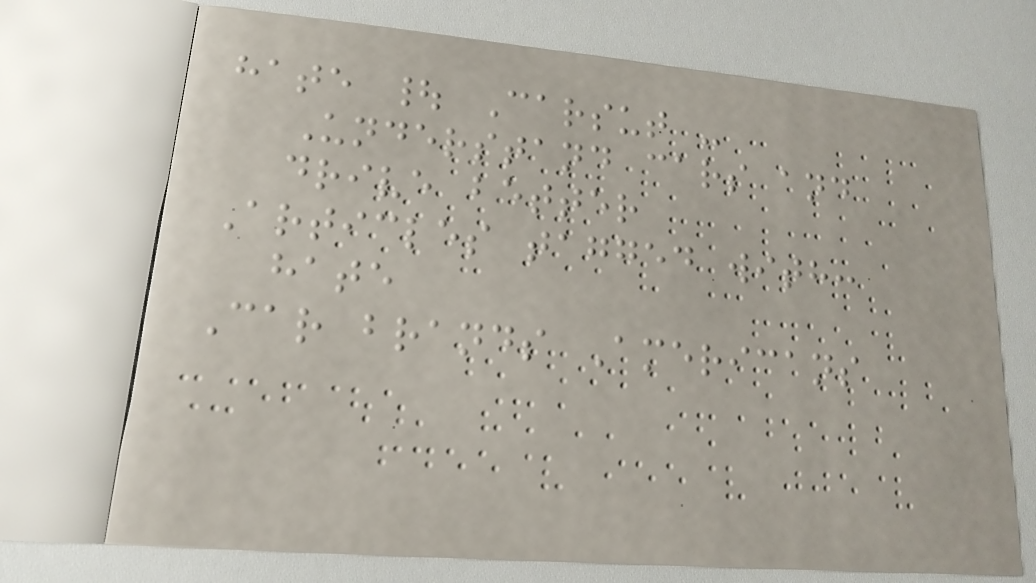hate | Carsut -
Understand cars and
drive better
Articles tagged with:
hate
Car brands Americans
